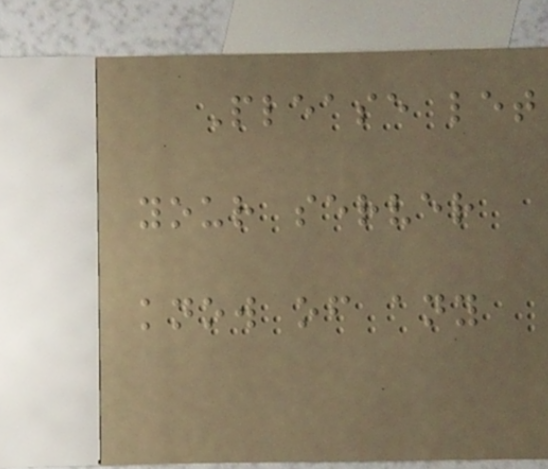Please let
your server
know of any
